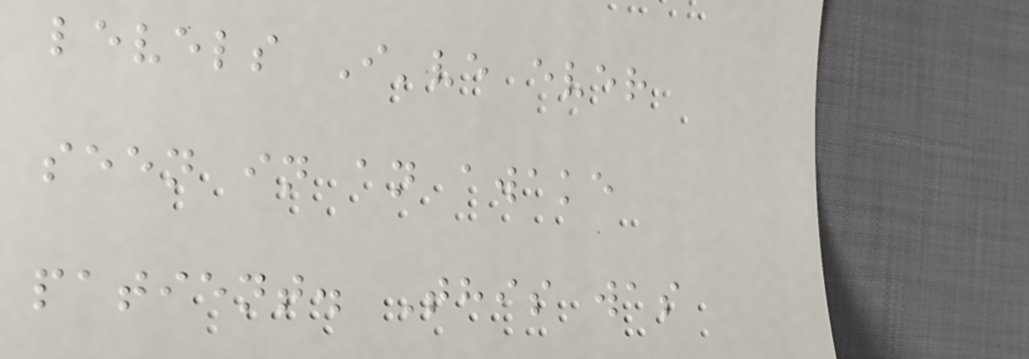levels I've ever
seen in an awake
patient. This was
